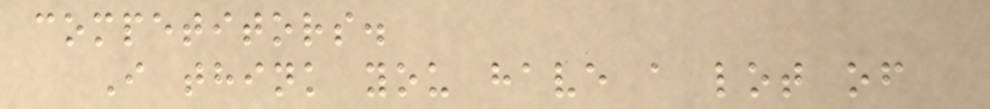competitors.
I think you have a lot of
